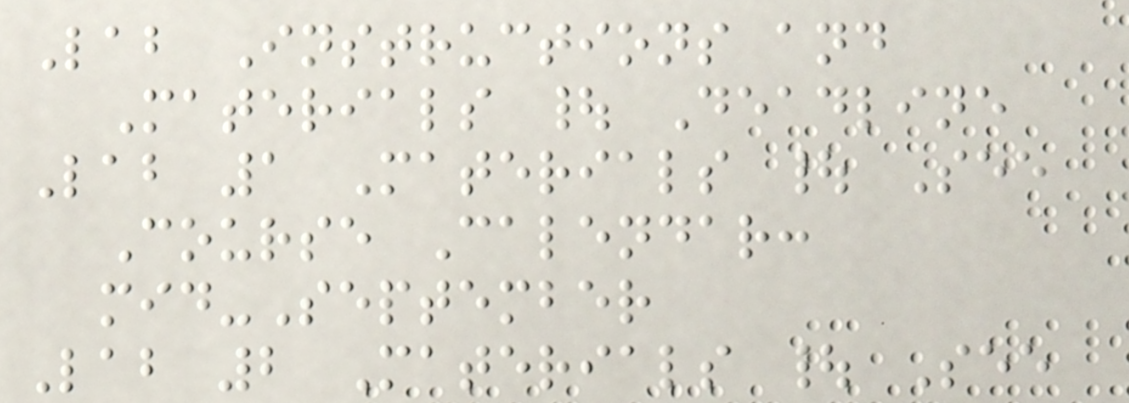Lab Instructions and
Materials | Deadline
Lab 1 Materials | See
Course Calendar:
mid-September
Lab 2 Materials | See
